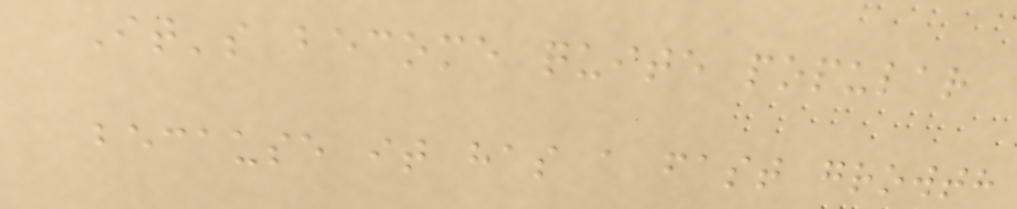It's become quite popular
because it has a fast growth
